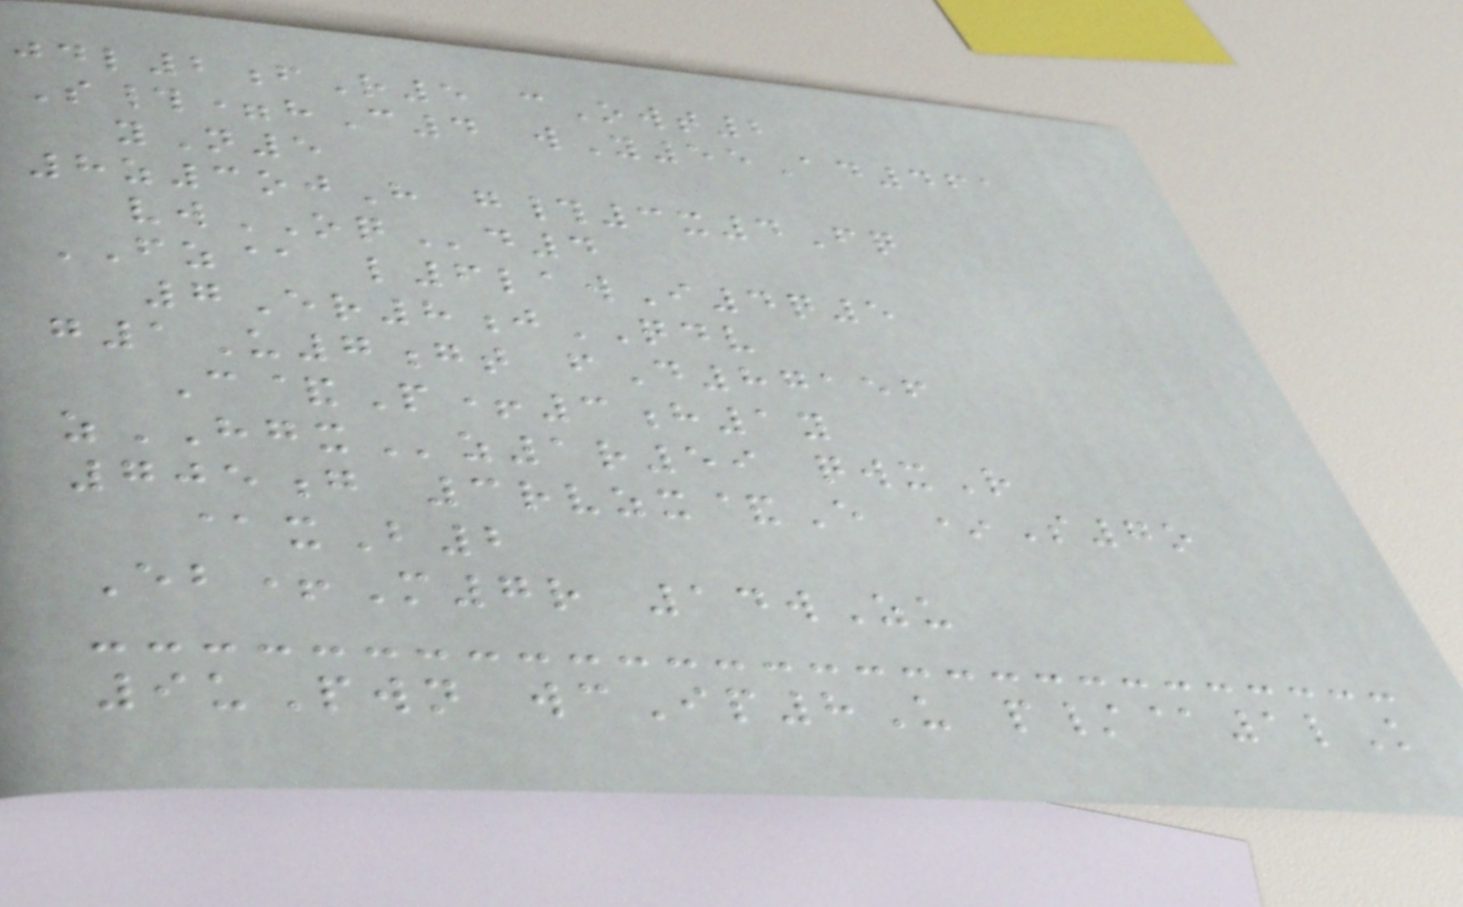jdl2fR5 cOwt2
S#=hC4 wY55Ad461
yN5
8z3ojH g#3x4Fq
vwOQd4
FZ@ l6lawI4q5
7Er8jQDV
g1U7gt fD87156
C&P+3h1y
zHGXz1r59 qwxR
705g 3rvzx&E *S7o
@xB2
Eb+M7r 14wZu
9uPwn wcIp8U p/@1lK
